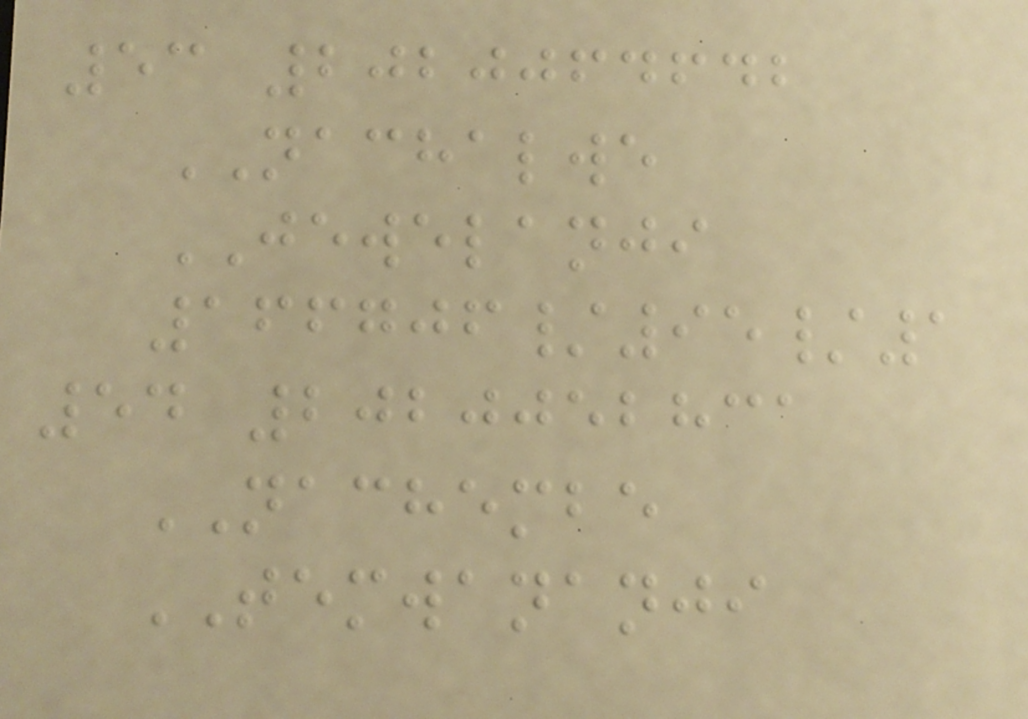53 2020064642
NACHALWE
JEWELANJI
166706/95/1
54 2020052831
NACHEMBE
TEMWANANJI
